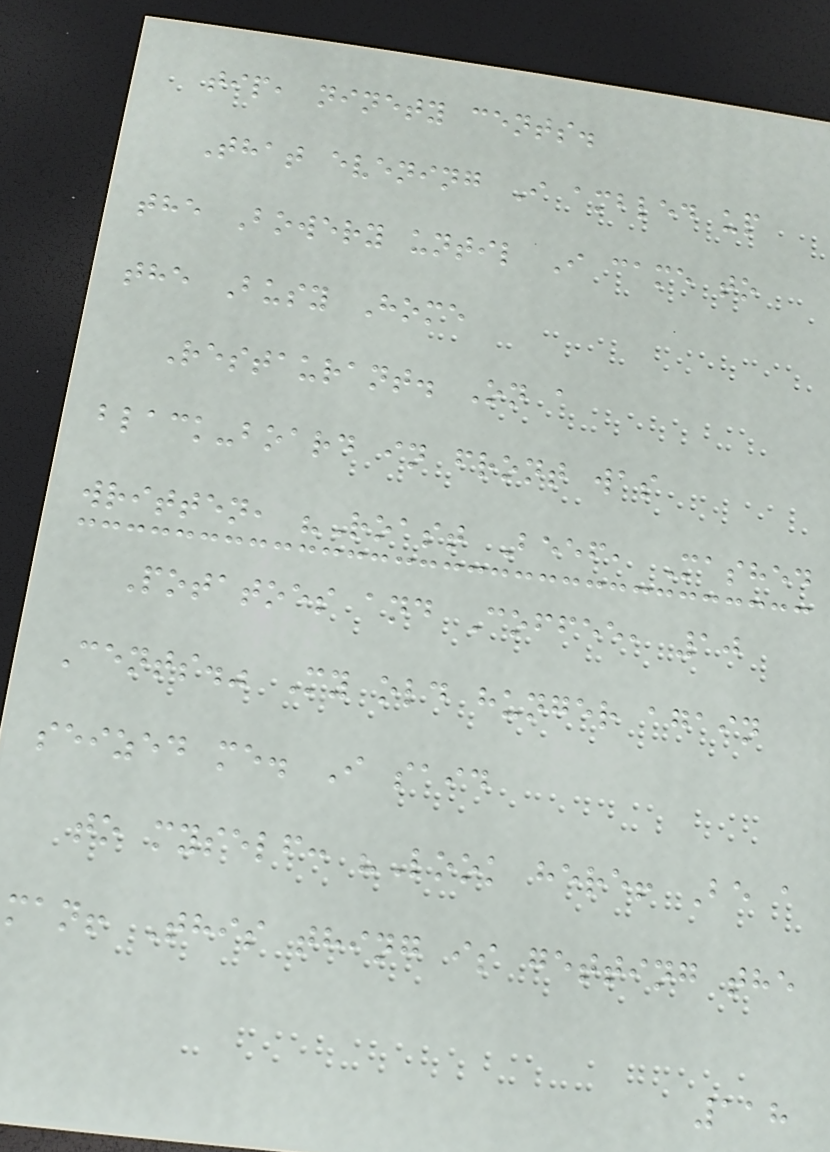tip, ninety cents.
That evening I ambled up
the Bowery until I came to
the Busy Home
Restaurant. On a
black-board in front was
written, "Roast Beef, Mashed
Potatoes and Coffee, 10
Cents." My old hunger again
seized me. I said
to myself: "Look here! Be a
man! This thing is getting the
118
